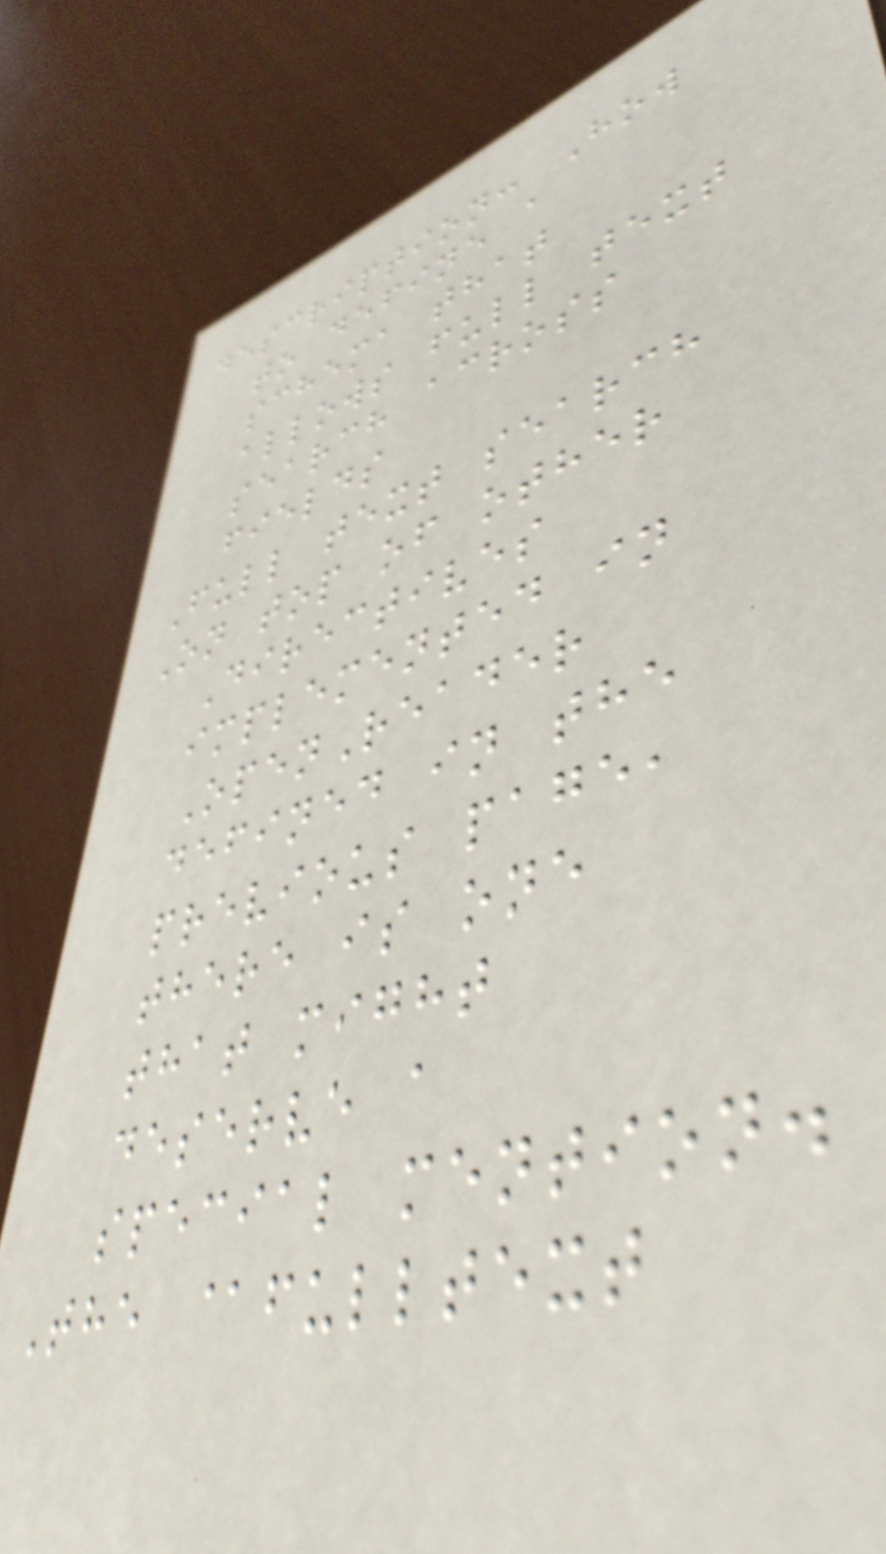description: How
to define a
schema that
allows full text
search across
fields
Full text search
On top of other
Directives
implemented in
OpenReader
defined in the
previous page,
there is one
that might
deserve a
special mention.
The @fulltext
